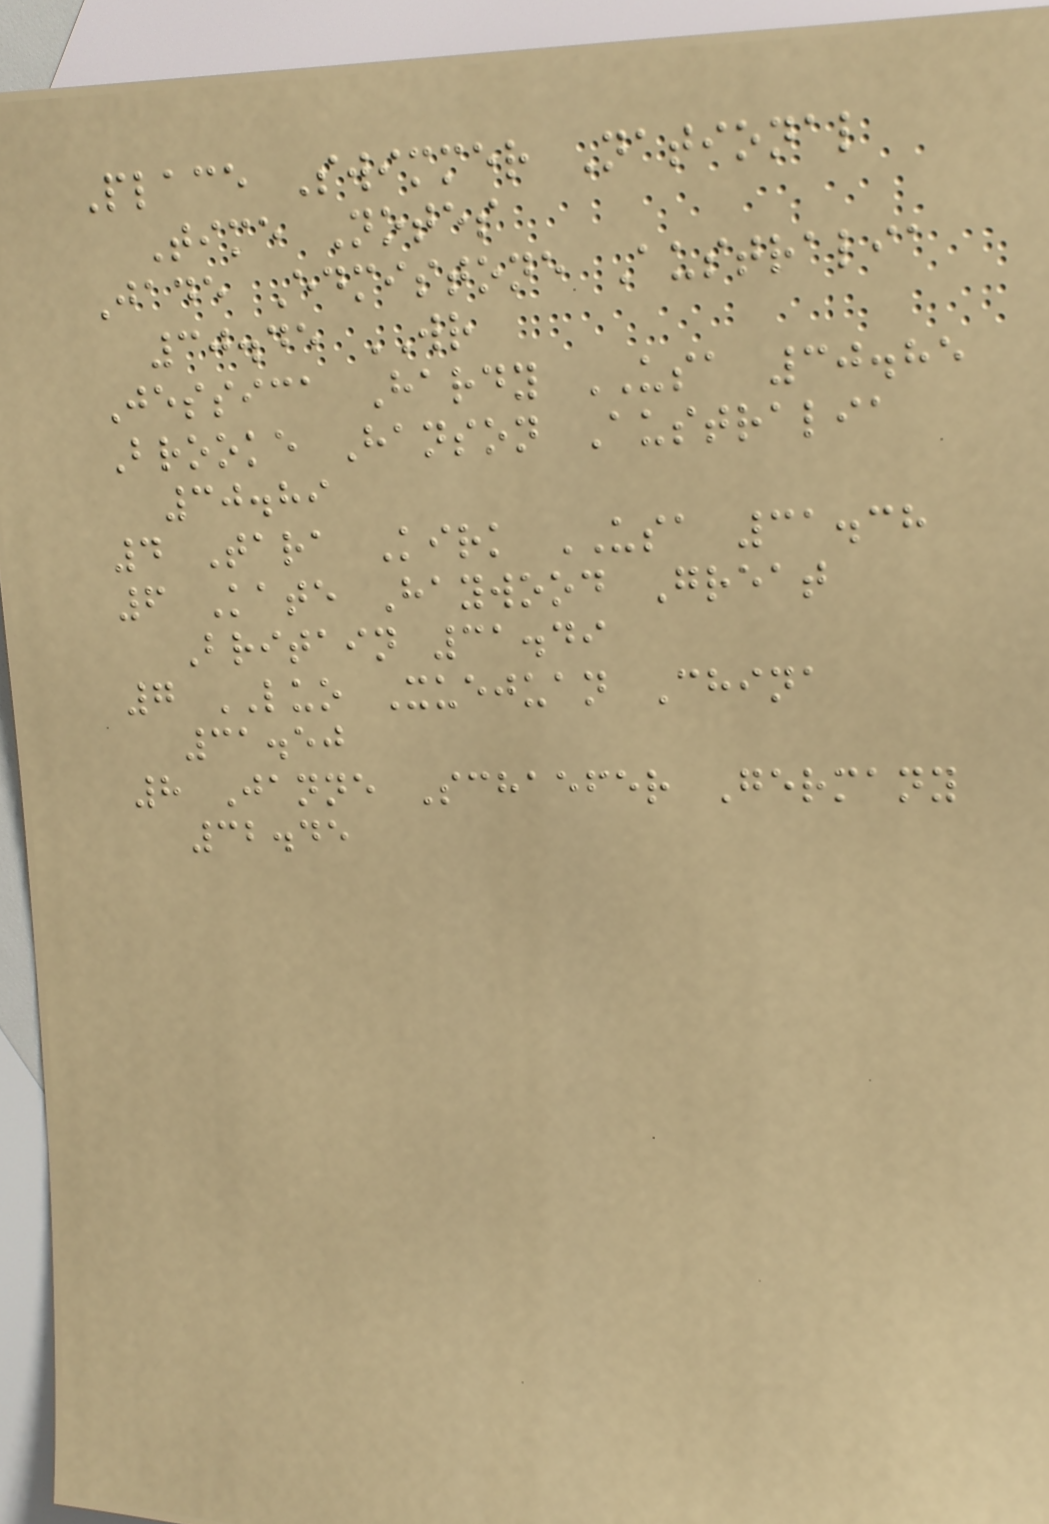Place Swimmer National
Time Notes
Jade Edmistone Australia
30.45 WR
Jessica Hardy USA 30.85
Brooke Hanson Australia
30.89
4 Tara Kirk USA 31.38
6 Kate Haywood Great
Britain 31.49
7 LUO Xuejuan China
31.50
8 Janne Schaefer Germany
32.45
